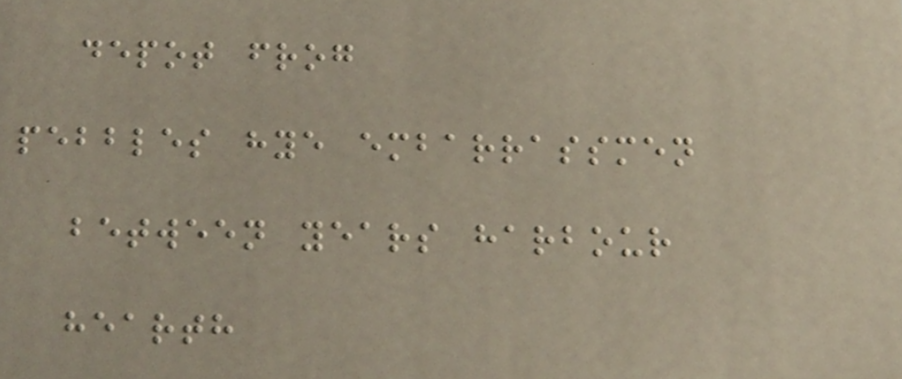depot frog
pebbles hye embarrassmen
between years harbour
hearth
